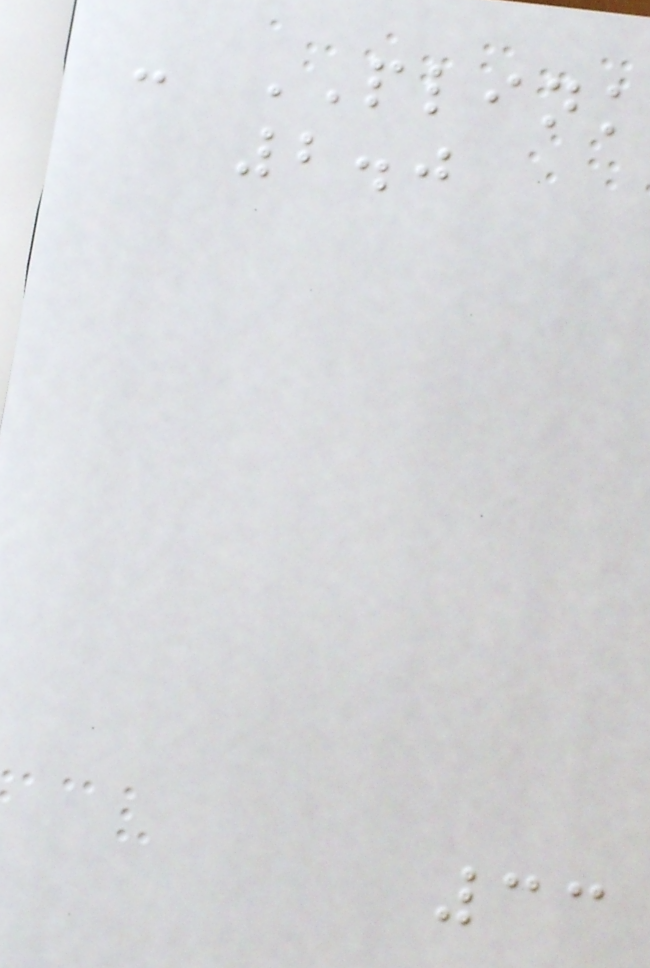- PLINK
2.0
33
